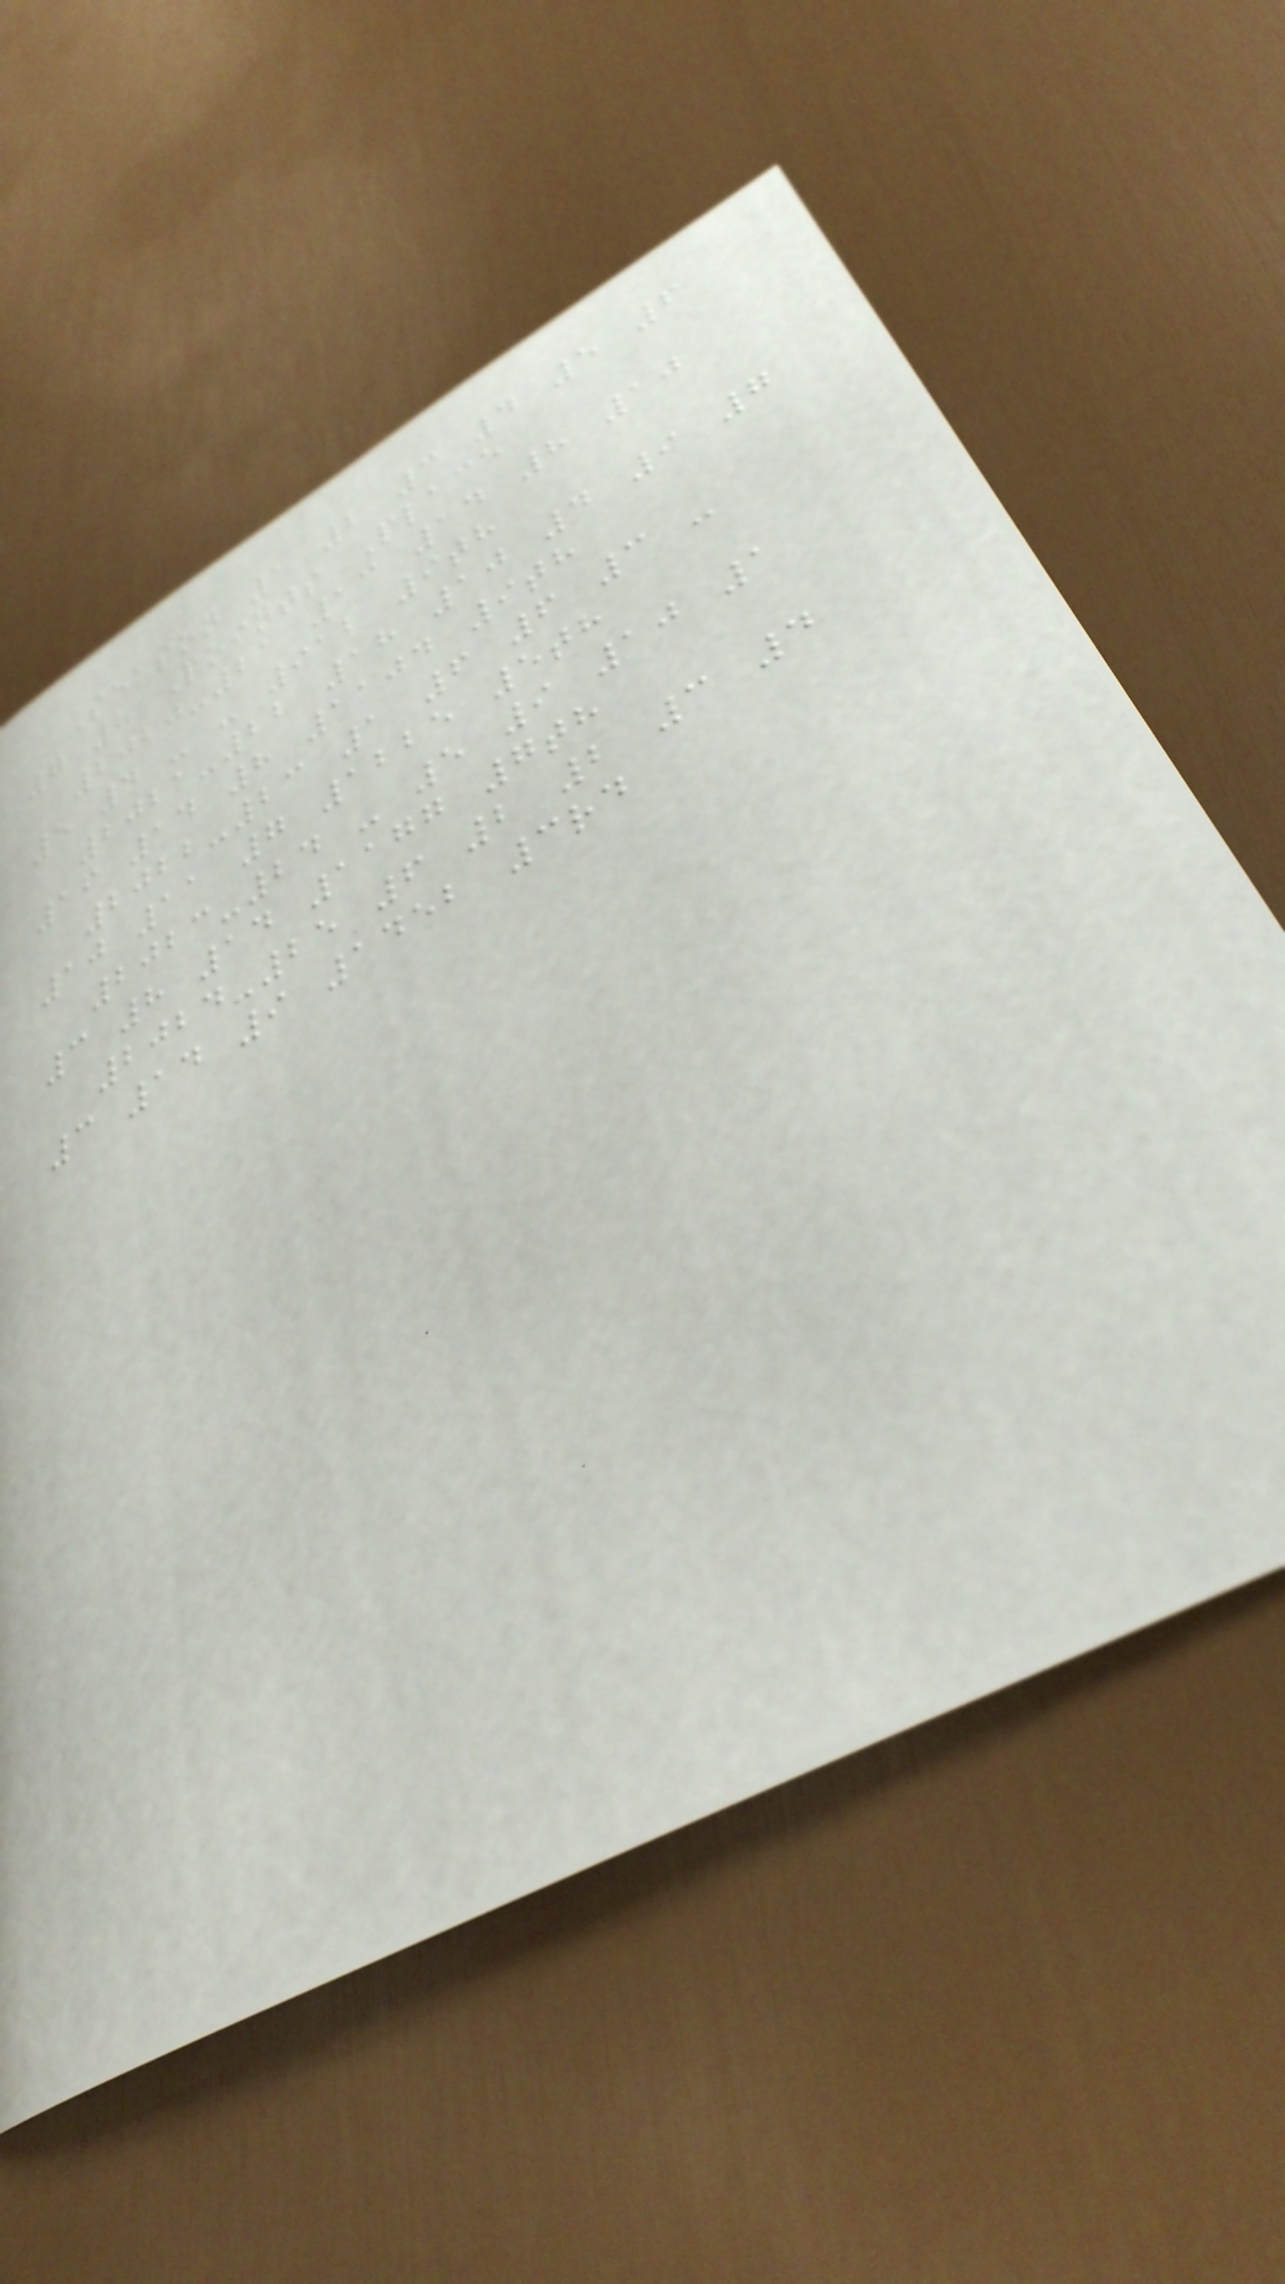Season 1 2 3 4 5 6
7 8 Points Place
2020-21 13 14 8 10
5 4 - - 912 9th
2021-22 18 10 4 9 7
16 14 8 1104 9th
2022-23 1 6 6 3 -
10 11 7 1225 5th
2023-24 - 5 9 10 1
3 8 14 1177 7th
2024-25 6 2 2 3 4
3 14 9 1452 3rd
